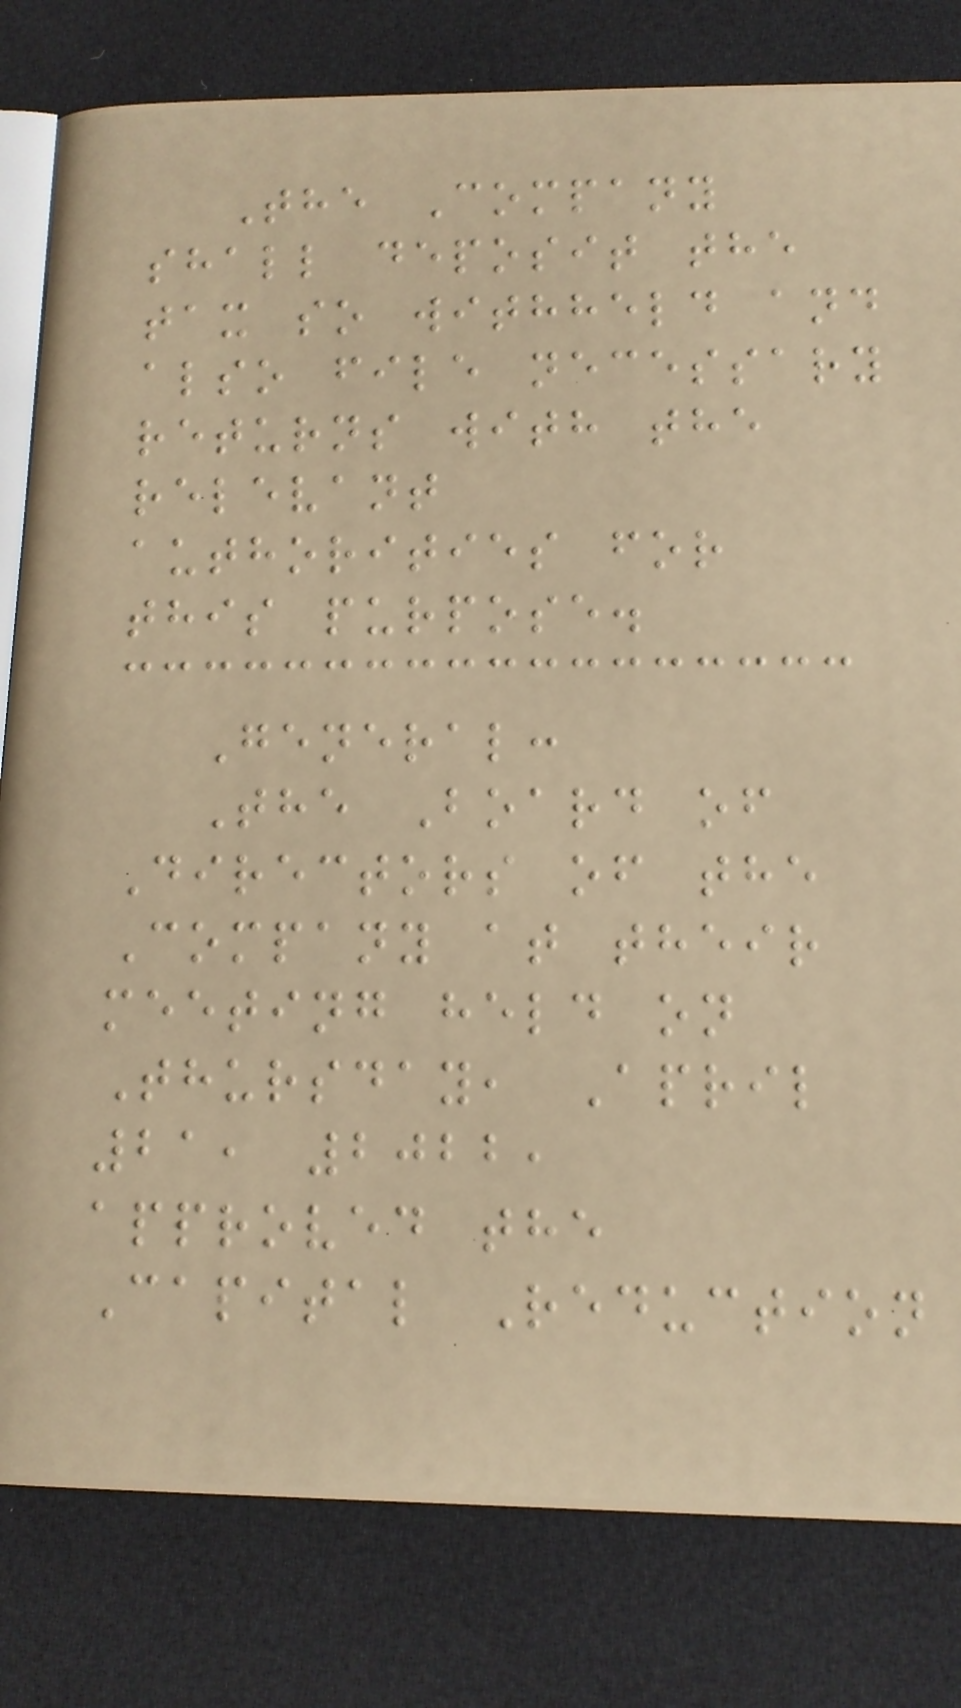The Company
shall deposit the
tax so withheld and
also file necessary
returns with the
relevant
authorities for
this purpose.
General:
The Board of
Directors of the
Company at their
meeting held on
Thursday, April
21, 2022,
approved the
Capital Reduction
